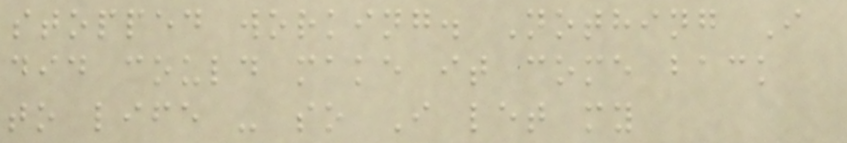stopped working. Nothing I
did could make it come back
to life - so I let my
